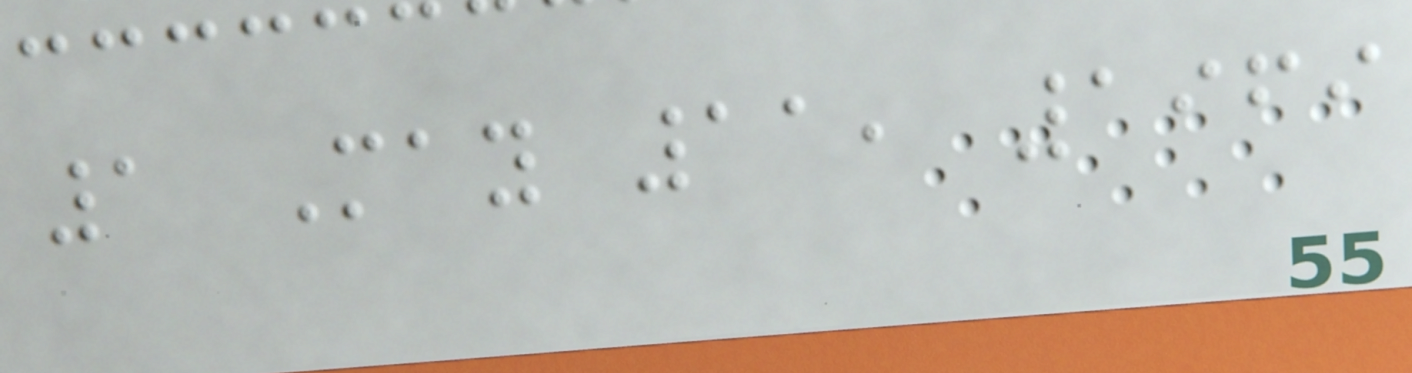1 May 11, 1969
